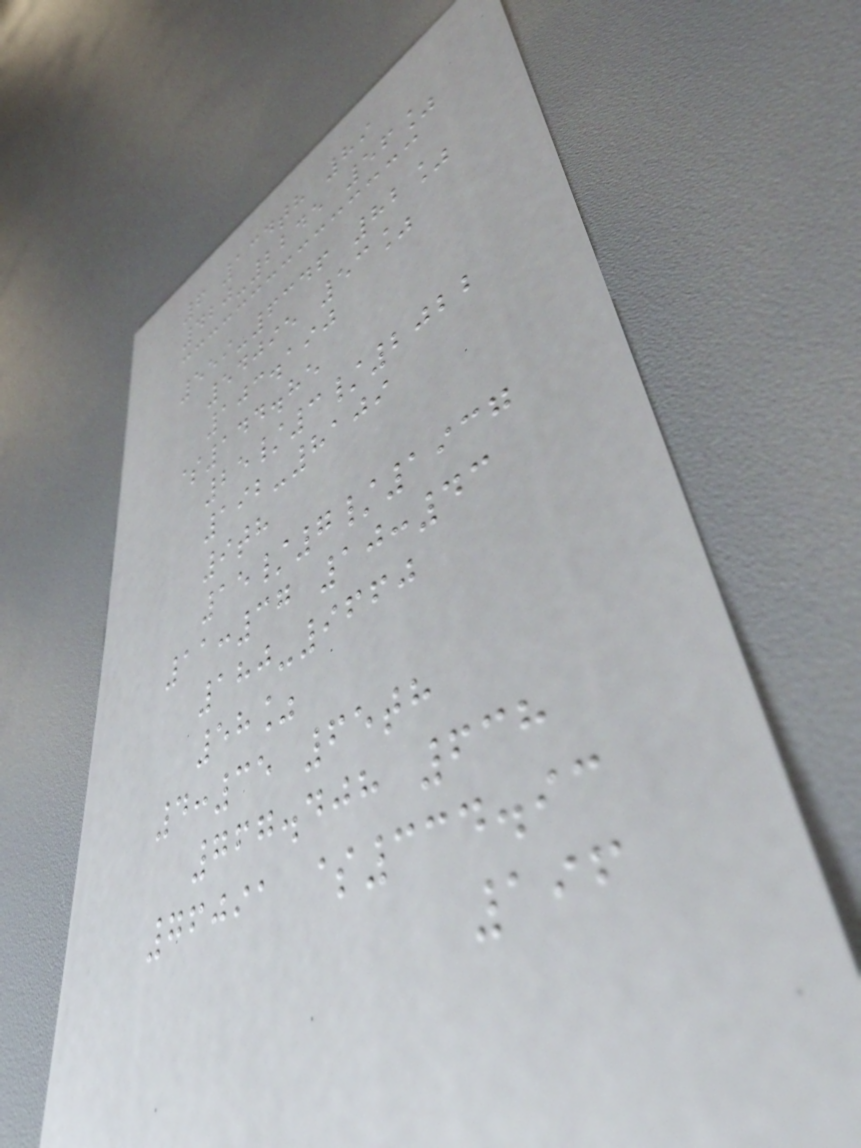6 134th 89
420-2245 56%
559-6346 82%
54095 53%
103.190
$144.85
25/3/2022
192-8109
9th
15/7/1937
11:37 10:43
180-9660
58%
4:35 65th
767.408 638
76091 $334.93
196
